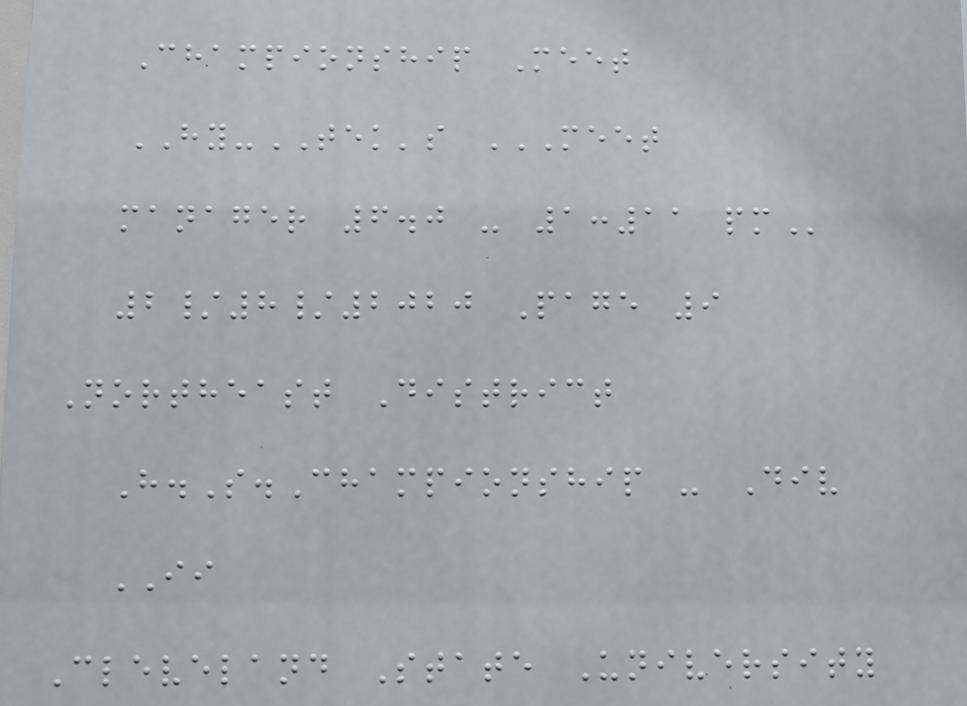Championship Meet
HY-TEK's MEET
MANAGER 6.0 - 1:11 PM
2/8/2020 Page 9
Northeast District
H.S.Championship - Div
II
Cleveland State University
